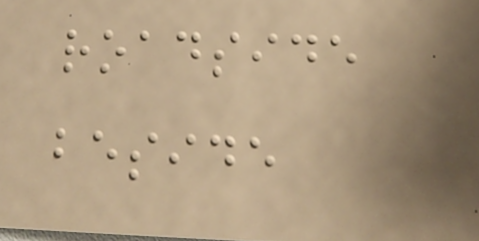roadside
beside
